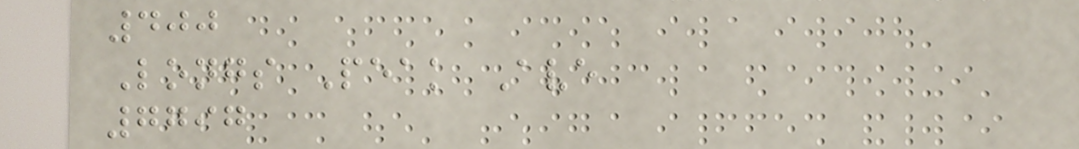400
Longs Peak Ave
7797
